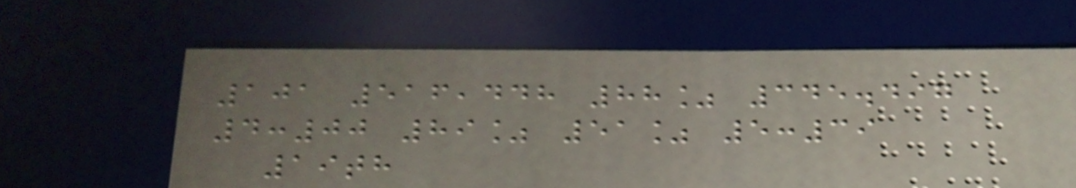101 516,448 88% 345.497
4:00 89% 51% 5:39
19th
